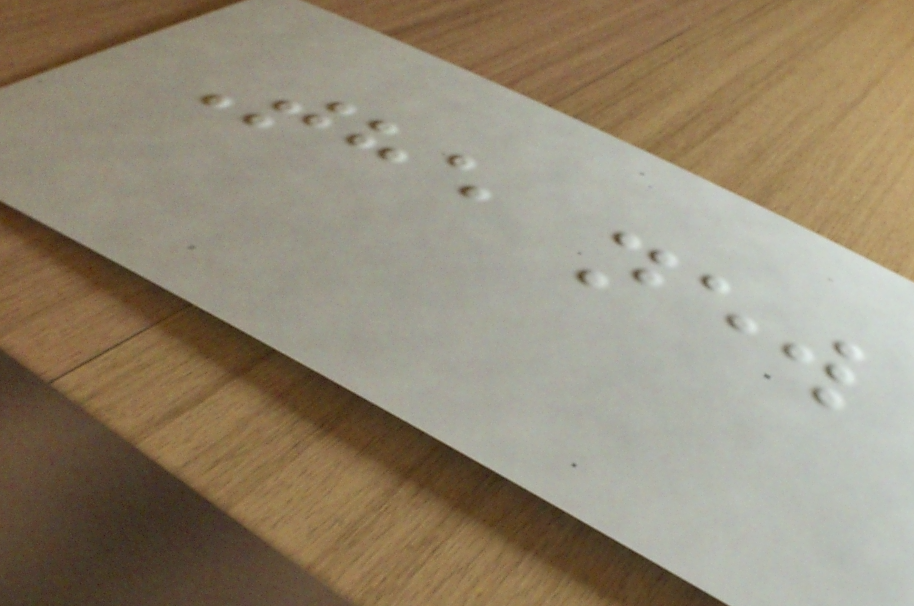The new
